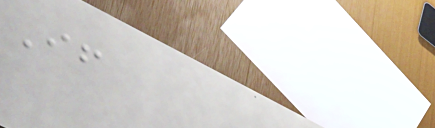If
